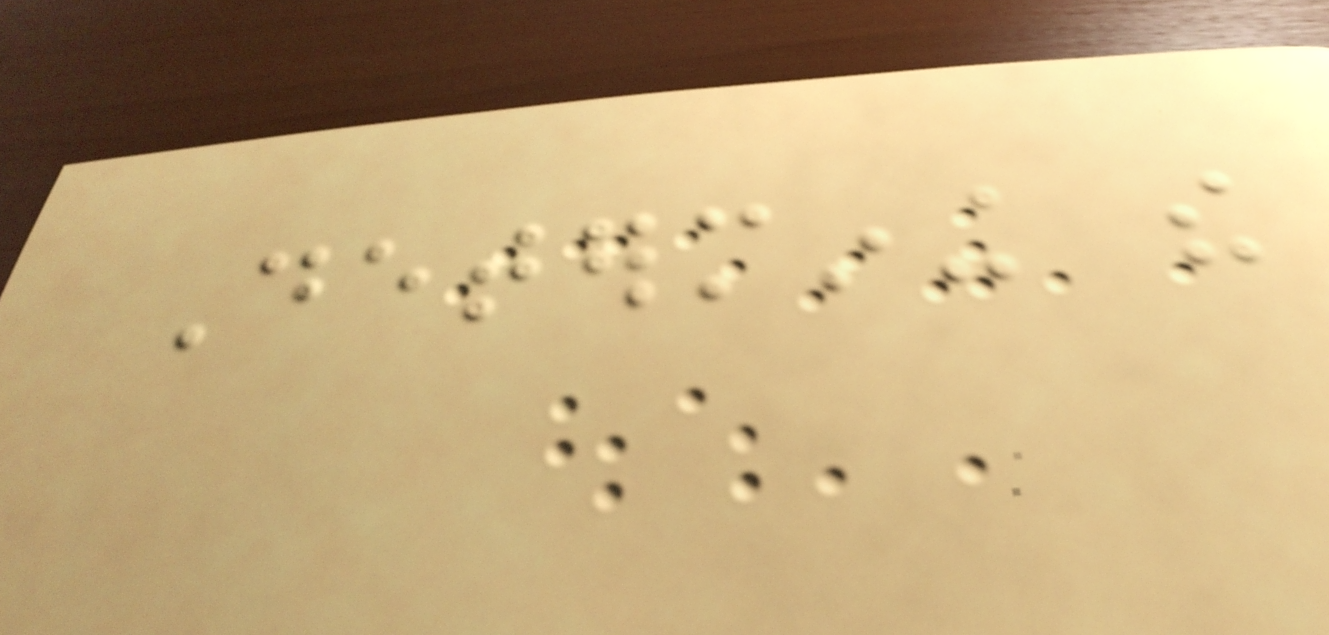Determining the
